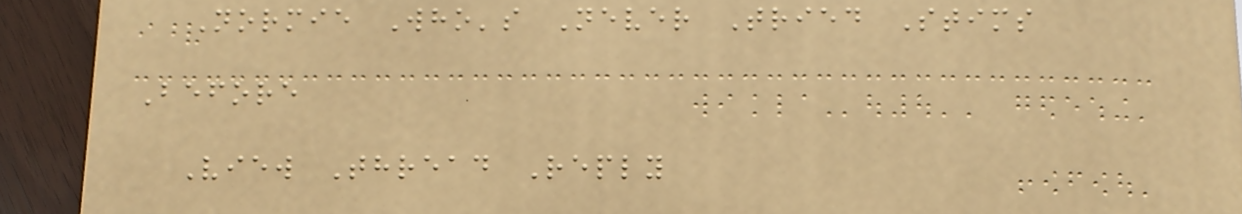Normie Who's Never Tried Stims
Before
View Thread Reply
